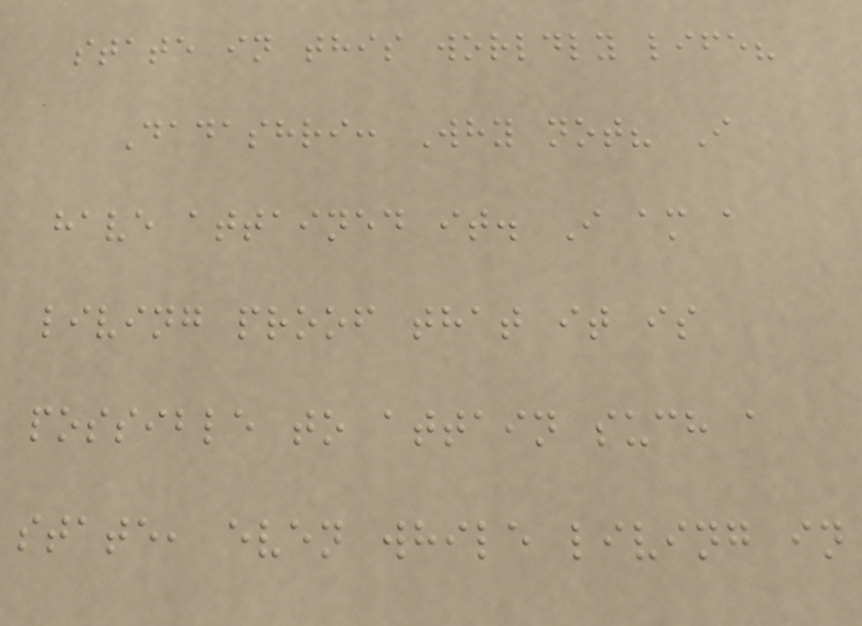state in this worldly life?
Dadashri: Why not? I
have attained it. I am a
living proof that it is
possible to attain such a
state, even while living in
